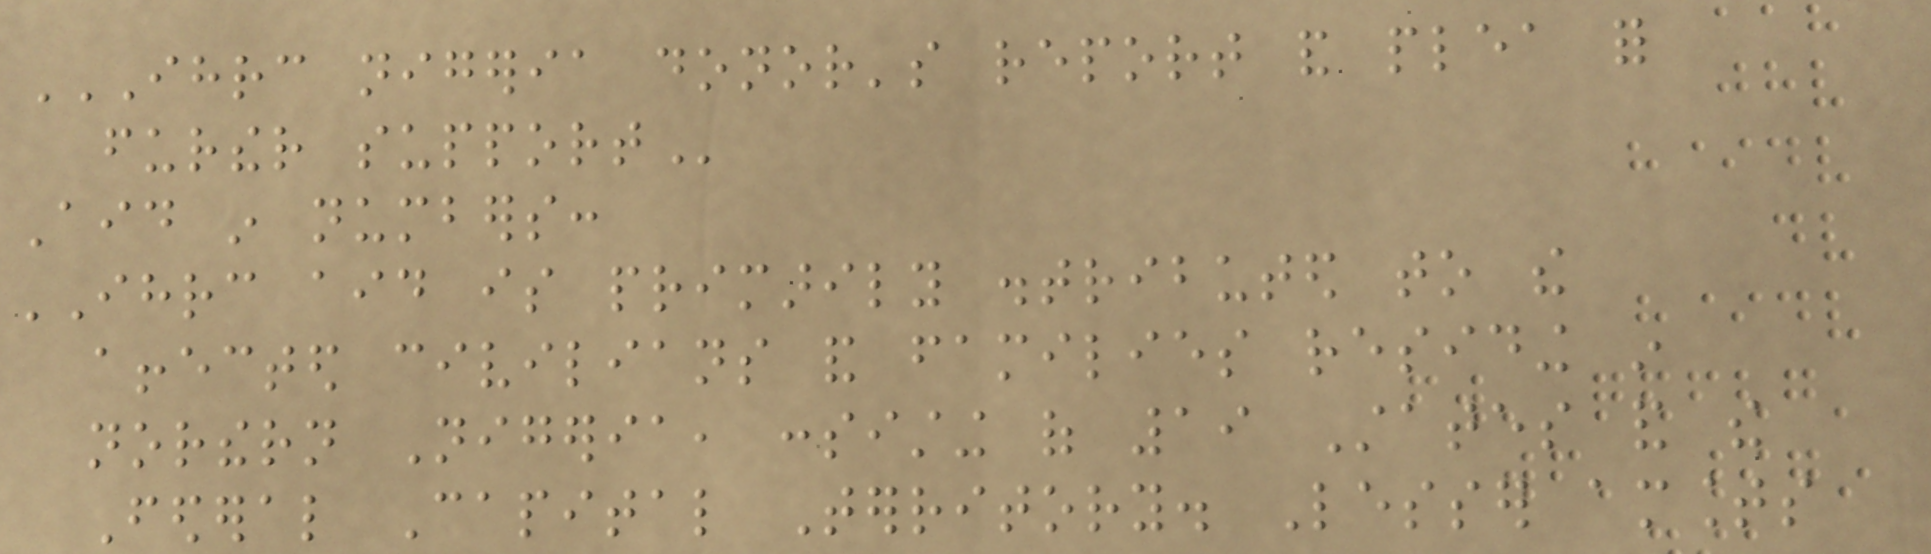IHRC NIGERIA DONOR'S REPORT AND PLEA FOR
FURTHER SUPPORT
Aid in numbers:
IHRC aid is primarily distributed to the
affected civilians and families residing in
northern Nigeria, consisting of 19 States and the
Federal Capital Territory. Lesser amounts
